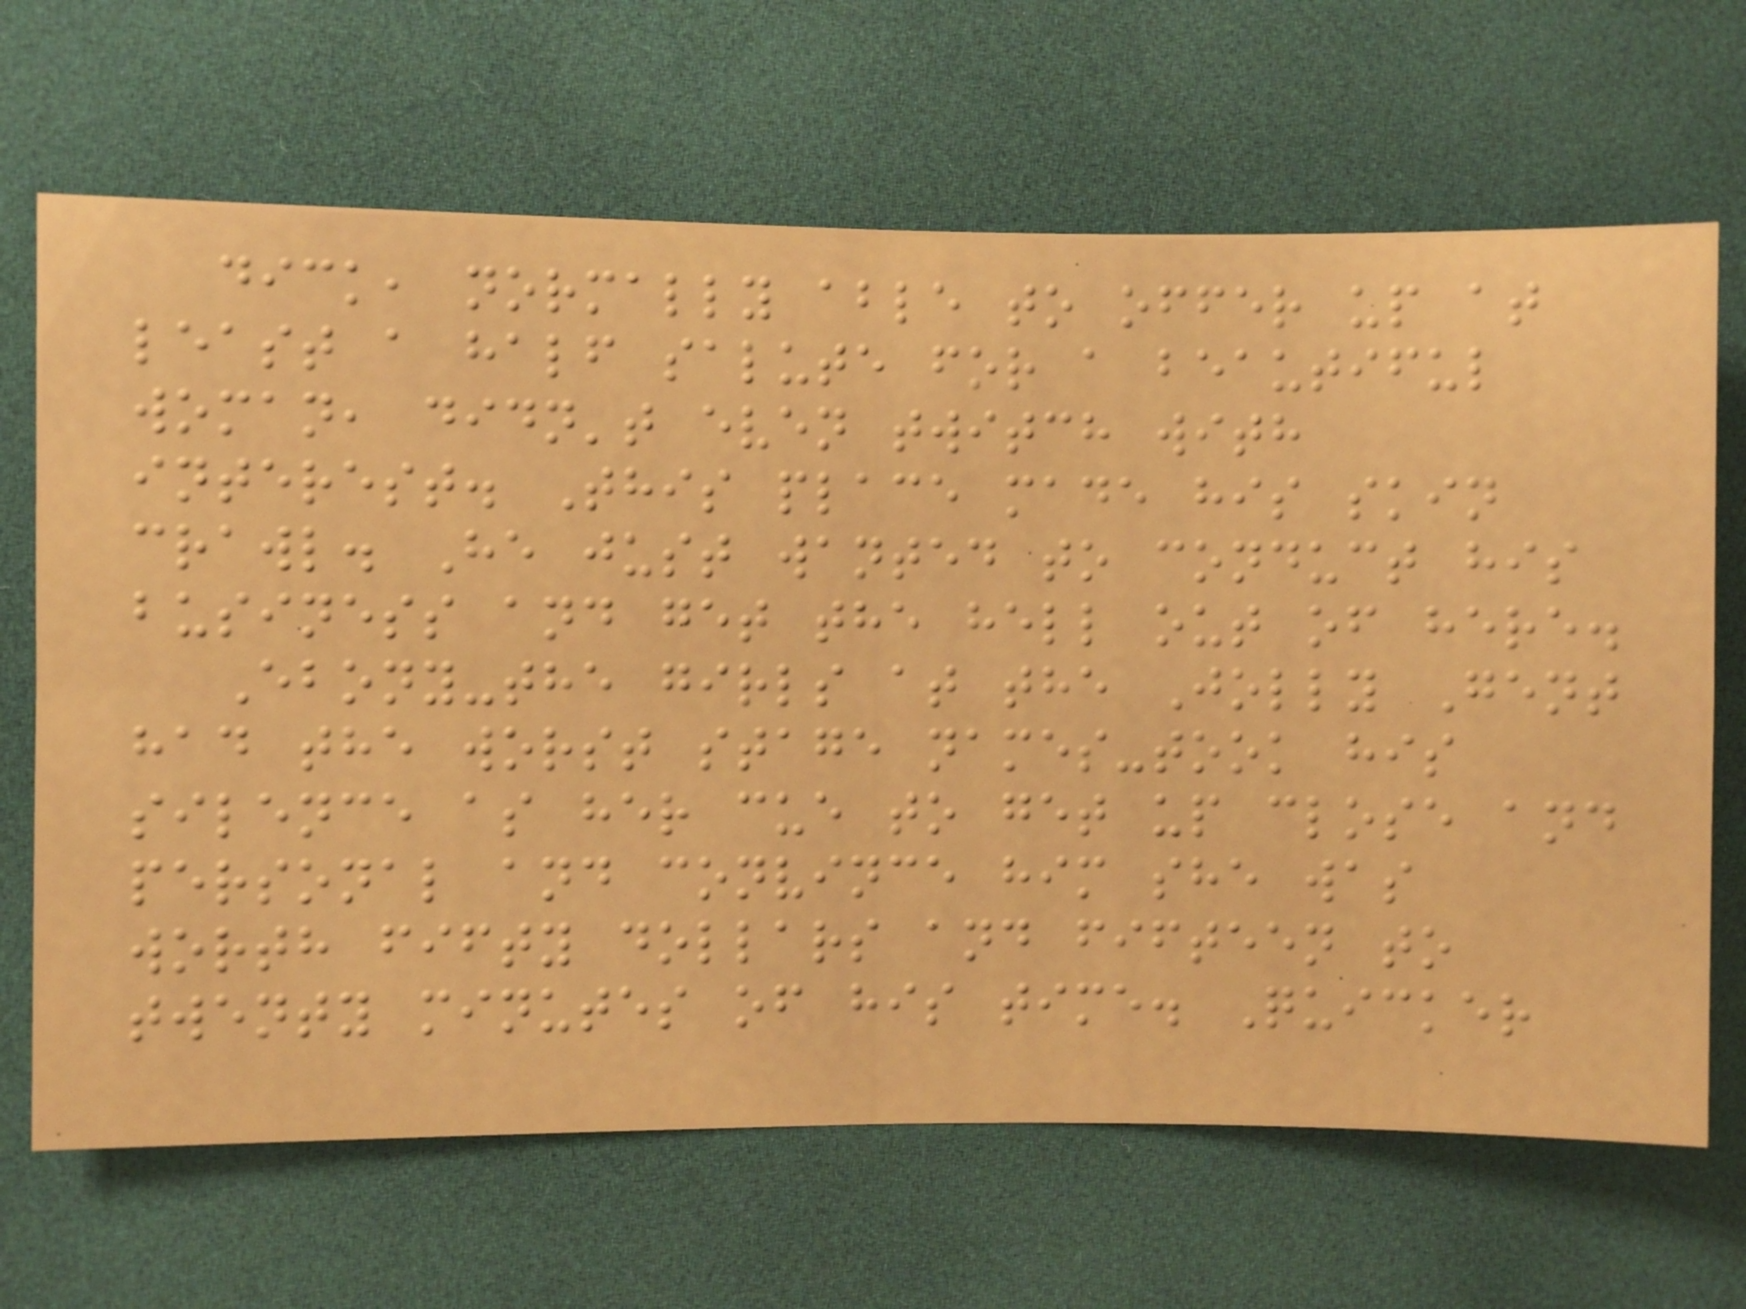dick, normally able to offer up at
least a half salute for a beautiful
woman, didn't even twitch with
interest. This place made his skin
crawl. He just wanted to conduct his
business and get the hell out of here.
Ebony-the girls at the Jolly Gent
had the worst stage names-took his
silence as her cue to get up close and
personal and convince him she was
worth fifty dollars and fifteen to
twenty minutes of his time. Quicker
